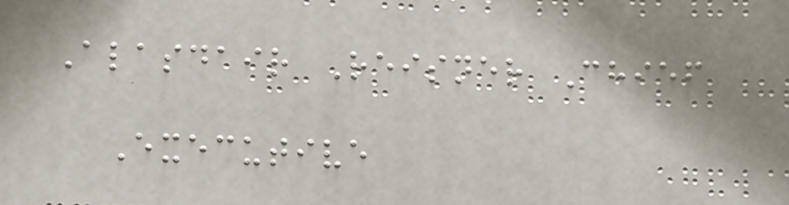Alasdair Reisner Chief
Executive
